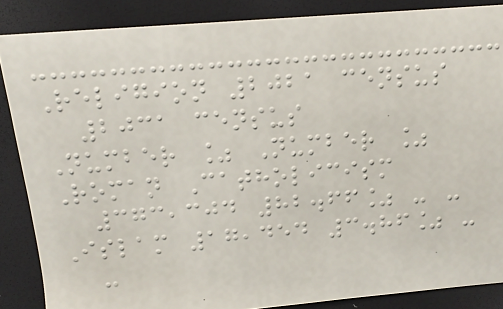Religion 2021 census
2031 census
Number % Number %
Roman Catholicism
373,304 82.66% - -
Islam 17,454 3.86% -
-
